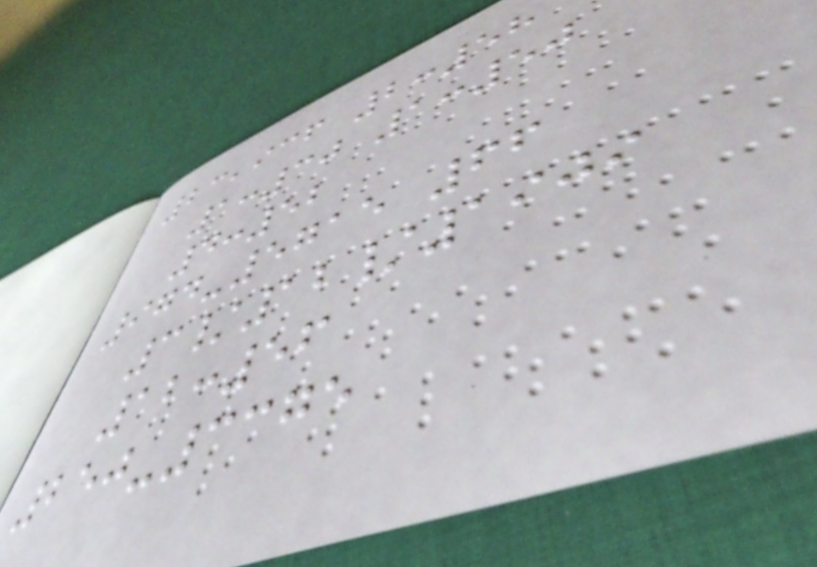23,936 2:58
1:30 1:50
4:52
974-5715 66
3/12/1909
12:56
250-3375
